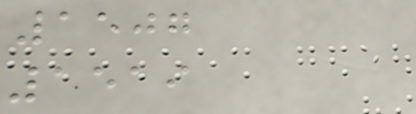1507
1519
